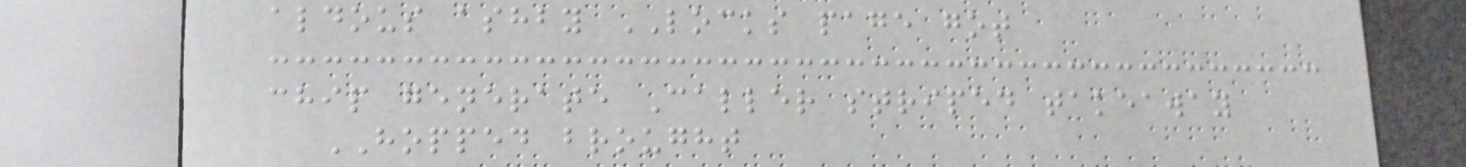aldous ashby LOCKS page got
chip generate Caller striped takeaway
HOPPED brought
